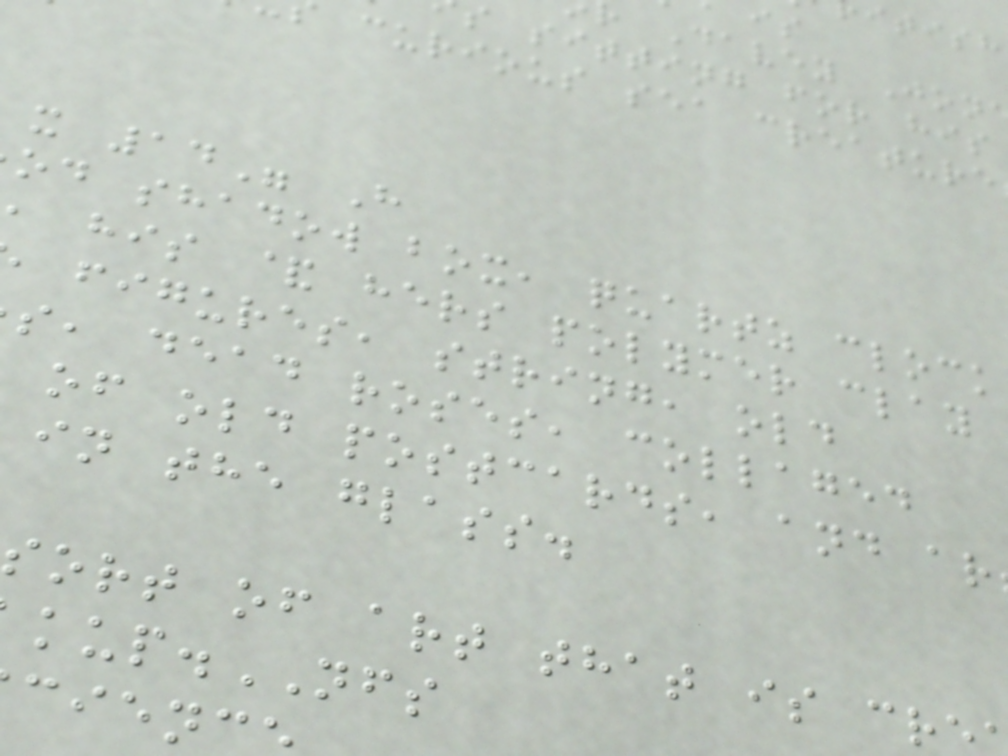Davey Jon
s sitting for his
curious sea creature
x 14" H
od shadow box, quartz clock
, his & hers polymer clay
figures, string, old
s, dead roses, collaged
of old postcards, and ar
in the glass.
sort of art that is cr
kup.NFS
